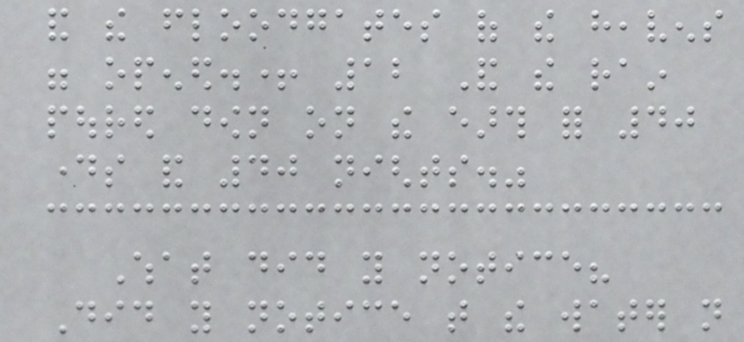and the floodgates of the heavens
were opened.+ 12 And the rain
poured down on the earth for 40
days and 40 nights."
What did you notice?
Did you notice that the water not
